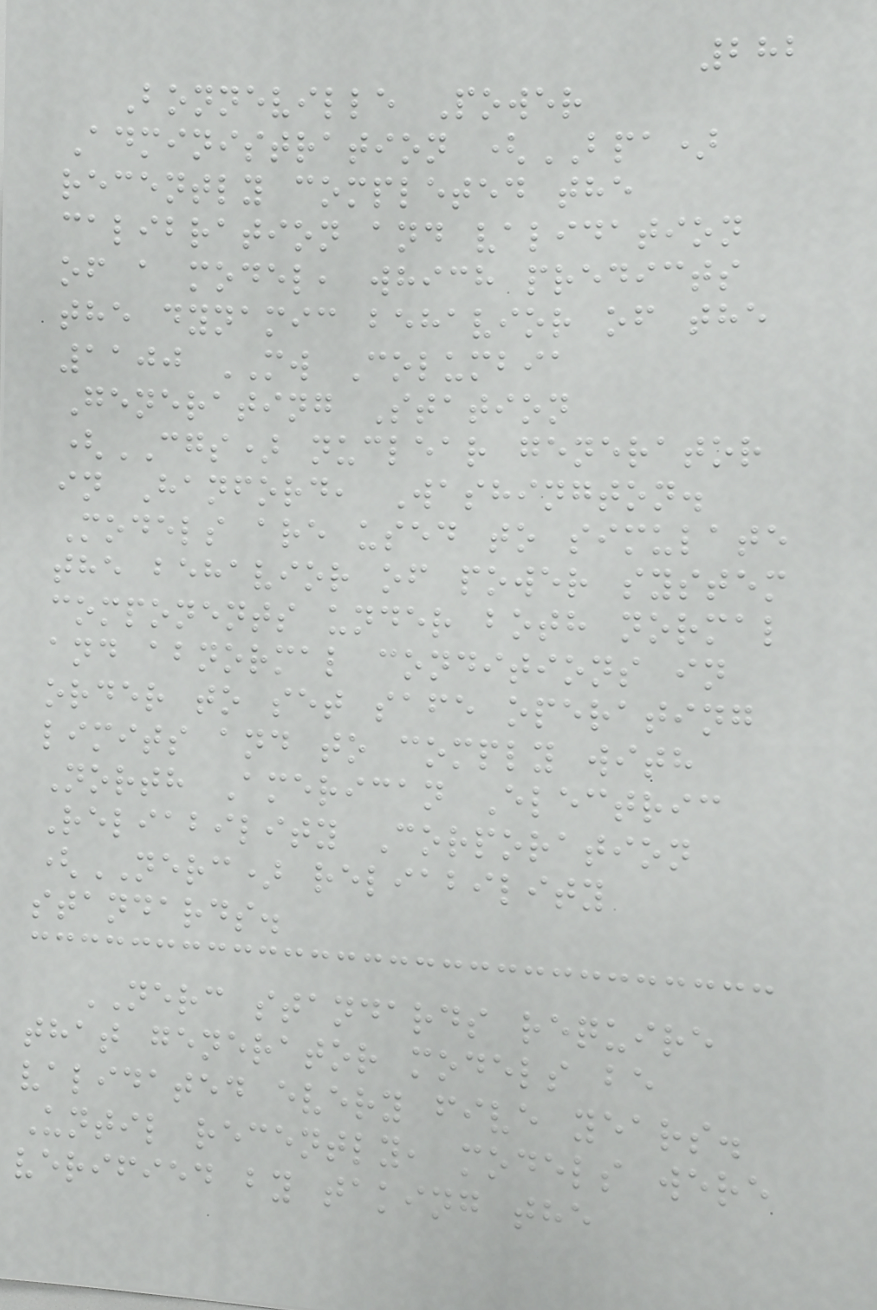282
Bonneville Power
Administration (BPA)
recently completed the
calibration and validation
of a model, which predicts
the dynamic behavior of the
1100 MW Columbia
Generating Station
(CGS) nuclear generator
in Hanford, Washington.
Models are used to simulate
the behavior of power system
components under both normal
and abnormal conditions in
order to set safe operating
limits and to comply with
North American Electric
Reliability Corporation
(NERC) reliability
standards.
NERC standards require
that generator models be
validated every five years.
Until recently, models were
verified by taking the
